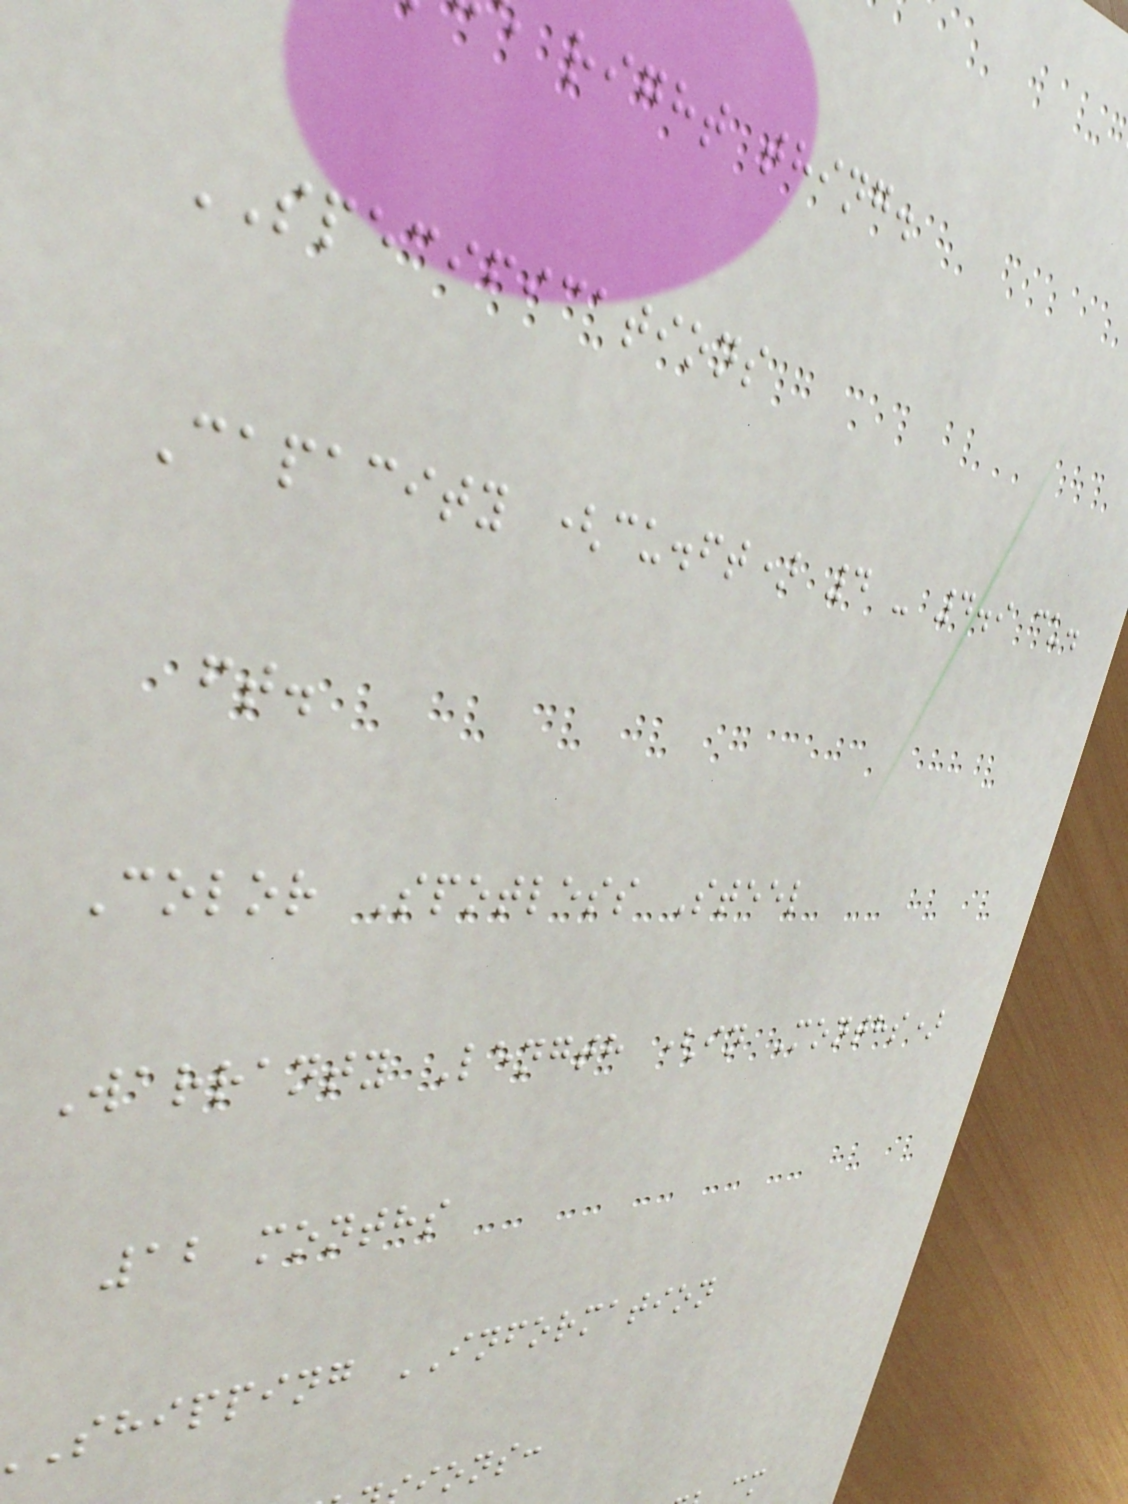right thing.
SPECIFICATIONS
Capacity (cu.ft) 4 - 4.9 cu.
ft.
Color Spotless Steel
Warranty Length (in Months)
12 months
shipping INFORMATION
ions:
